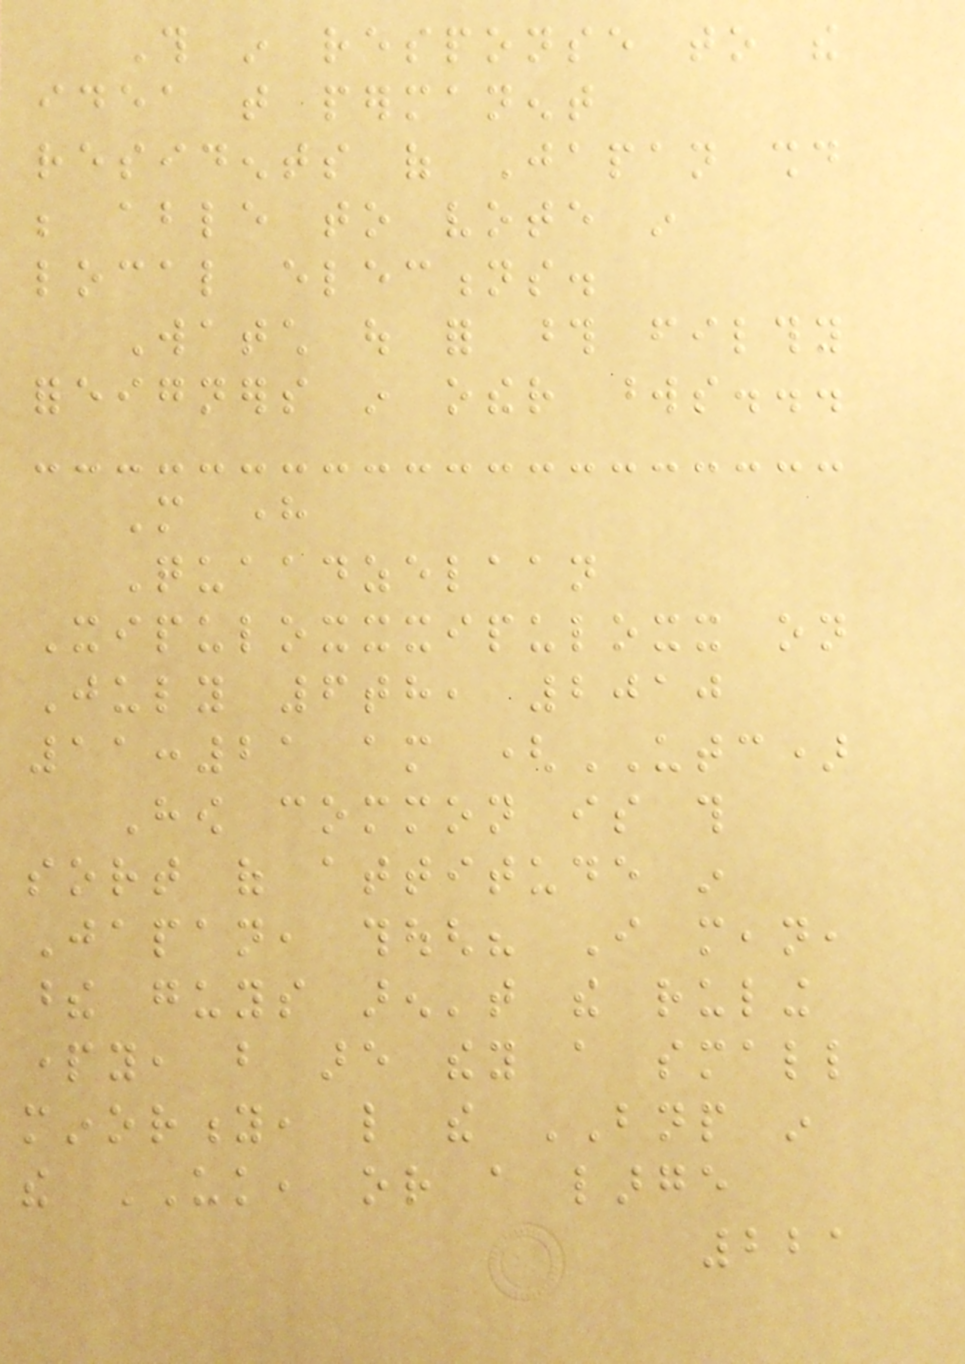This in response to the
idea that permanent
residents of Japan should
be able to vote in
local elections.
Watch out for those filthy
foreigners in other words...
More here
Quaadzelaan
Xipuloxxxipuloxx on
July 6th, 2010
11:21 am (UTC)
How common is this
sort of attitude in
Japan, though? I mean,
these guys aren't the ruling
party, but are they a small
minority, like the BNP in
the UK, or a large
221
